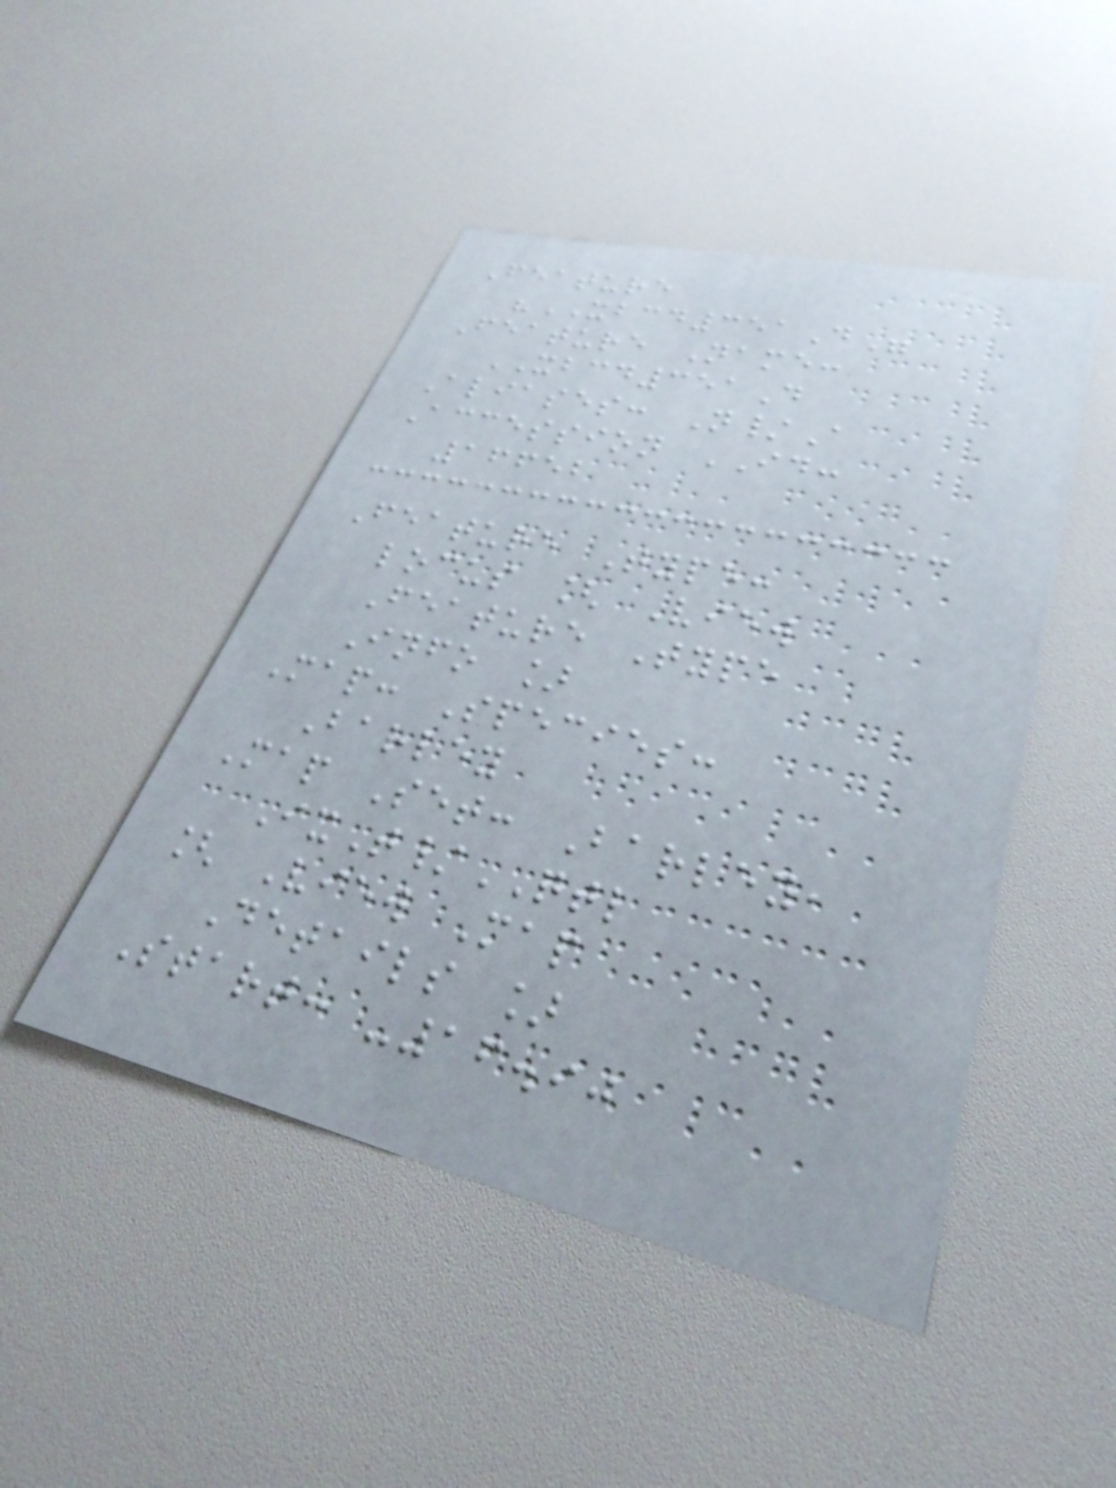Feature
"XBCD351D"
Feature Name:
XBCD351D
Aliases: N/A
Accession ID:
16652
Feature Type:
locus [ View
Feature Type
Info ]
Map: Species:
Barley
Map Set: Barley,
IxT/QTL
[ View Map
Details ]
Start: -16.90
